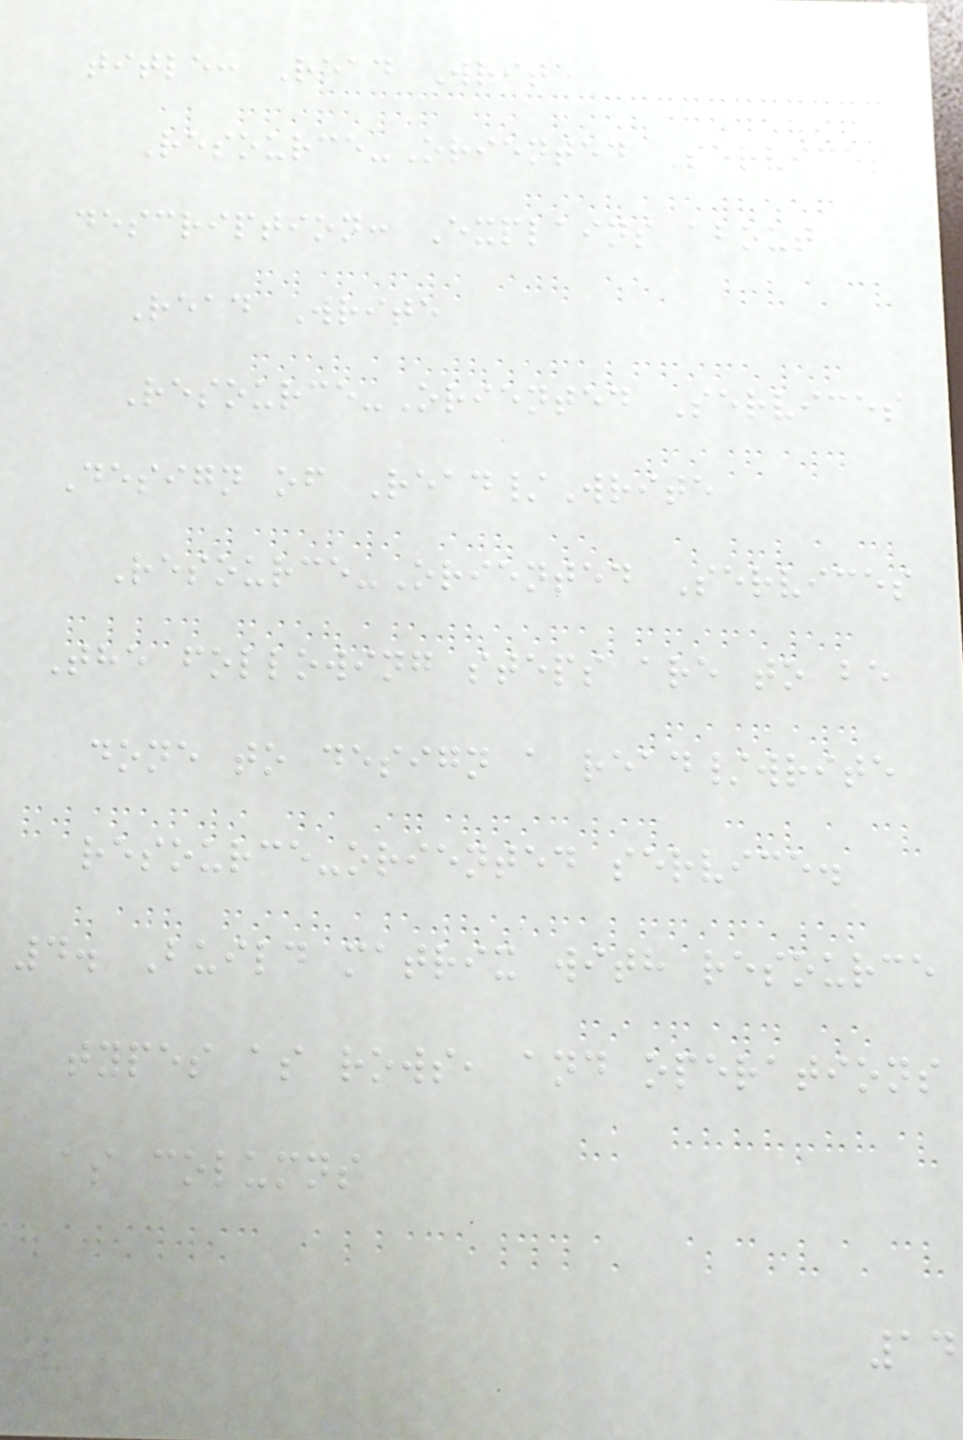title: Read Write
Resource-Oriented Services
description: Explains about
Read Write
Resource-Oriented Services
Design of Read/Write
Resource-Oriented Services
The following steps are to be
done to design a read/write
resource-oriented service.
4. Build matrix with resource
types as rows, and operations
as columns
14
